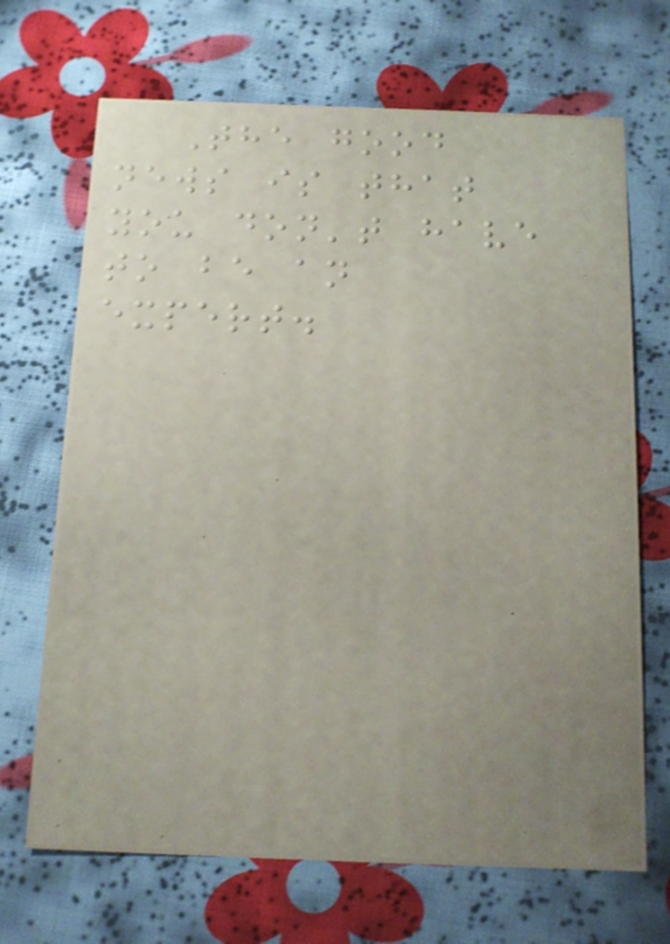The good
news is that
you don't have
to be an
expert.
